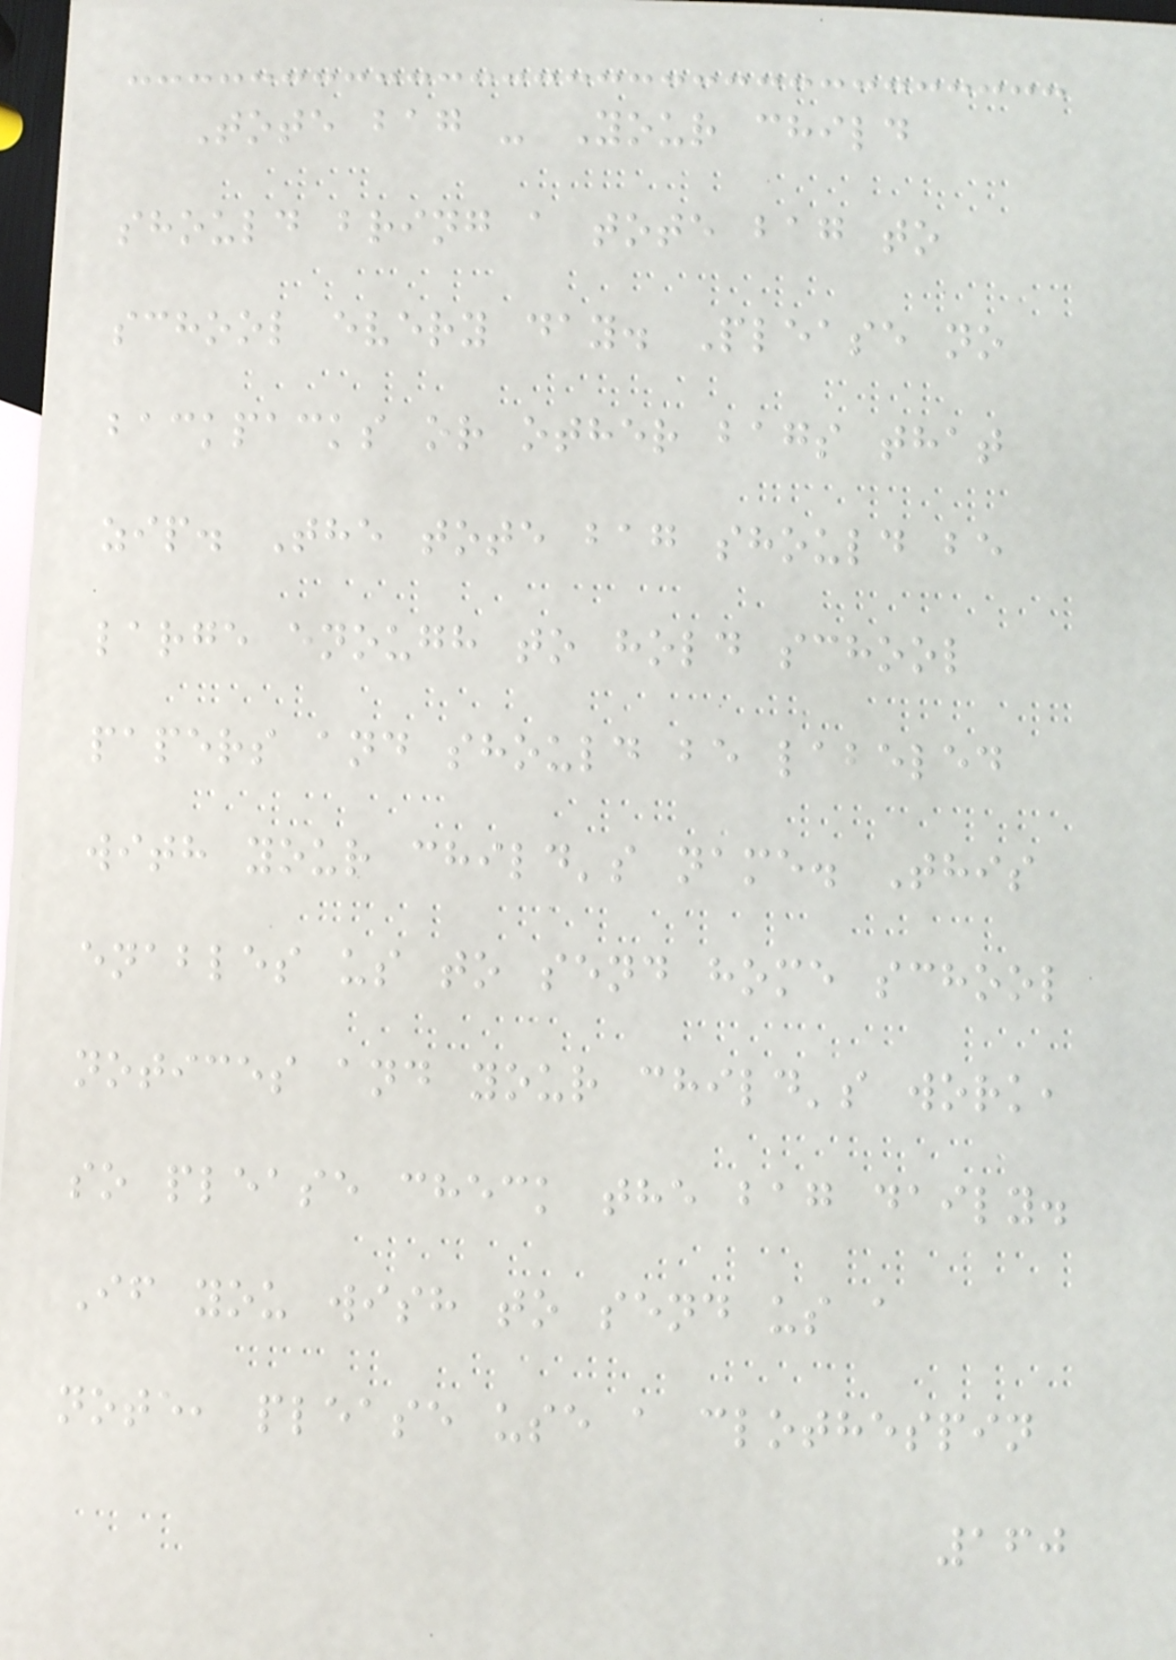Tote bag - Your child
should bring a tote bag to
school every day. Please no
backpacks or other bags that
zip. The tote bag should be
large enough to hold school
papers and should be labeled
with your child's name. This
enables us to send home school
notices and your child's work,
so please check the bag daily.
If you wish to send us a
note, please use a clothespin
160
